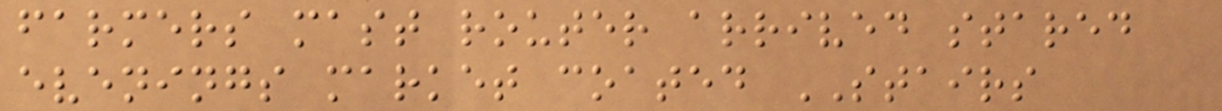farmers mast router arrived stared
evenings market coated STAIRS
